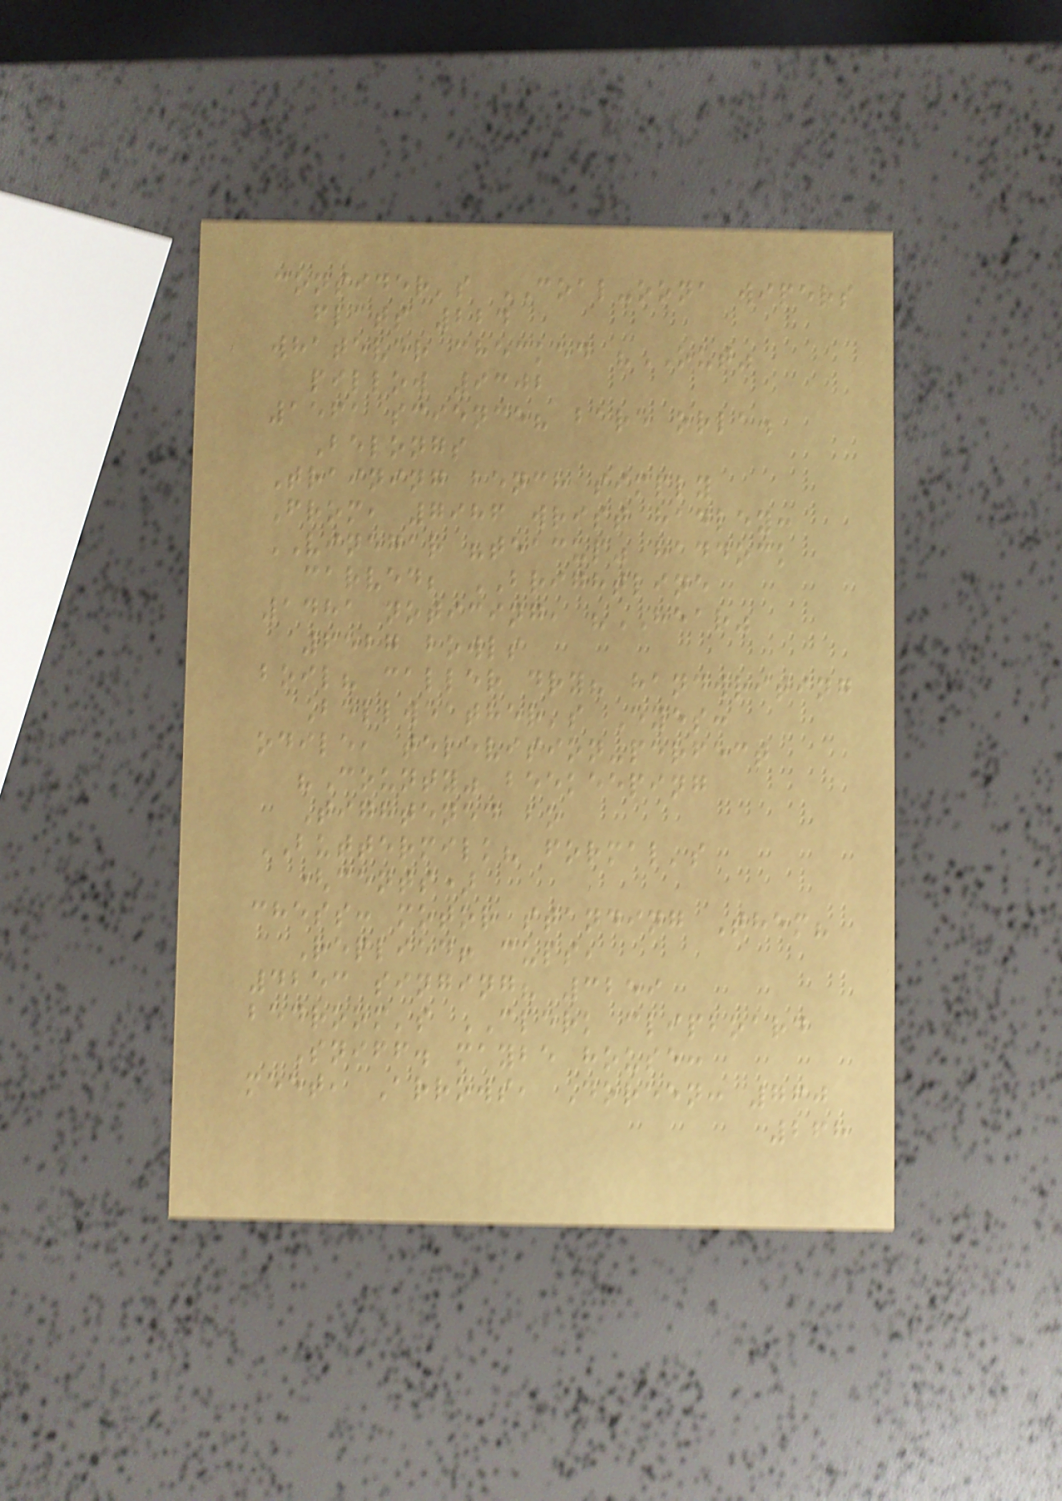consider's COAL-oona wipers
flats 224
whatever checked "OUT"
pillow 9302
1561 science? bare orla.
Belongs
Training bench simply
From, 7986 wrist hadley:
VINEGAR "teacup" haddock
carved; BRIGHTLINE
1481 noticing, "HEAR"
6527 bowls
boil? caller dry? handwriting
Bellweather's Eyes:
odile, television-perfect
"County" beekeeping
Tightened bo
BUTTERMILK? formal's
(cents)
chess: motor standing Them?
Replied! cups,
4253 singing? 3259
bedroom's CLERK clipboard
Sniff. maybe house:
meet, Arrows, Doreen: 760
268
